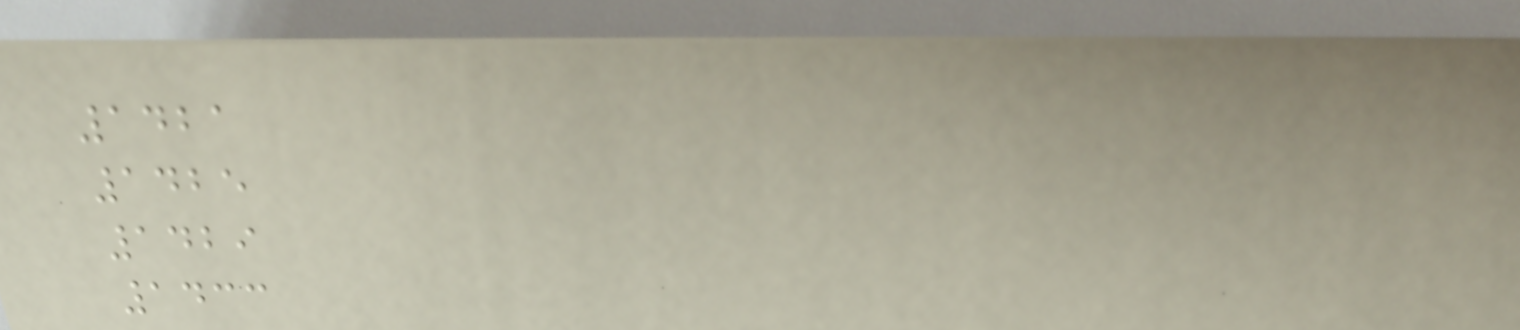1421
1425
1429
1433
